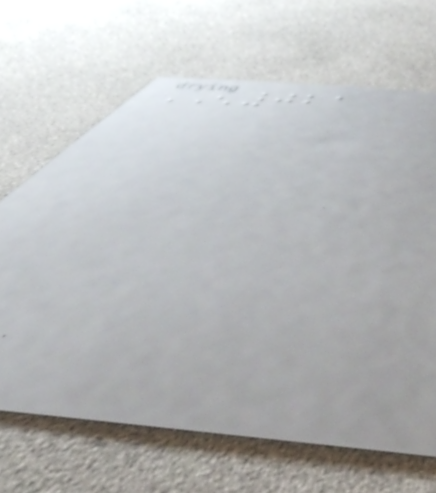EN021
